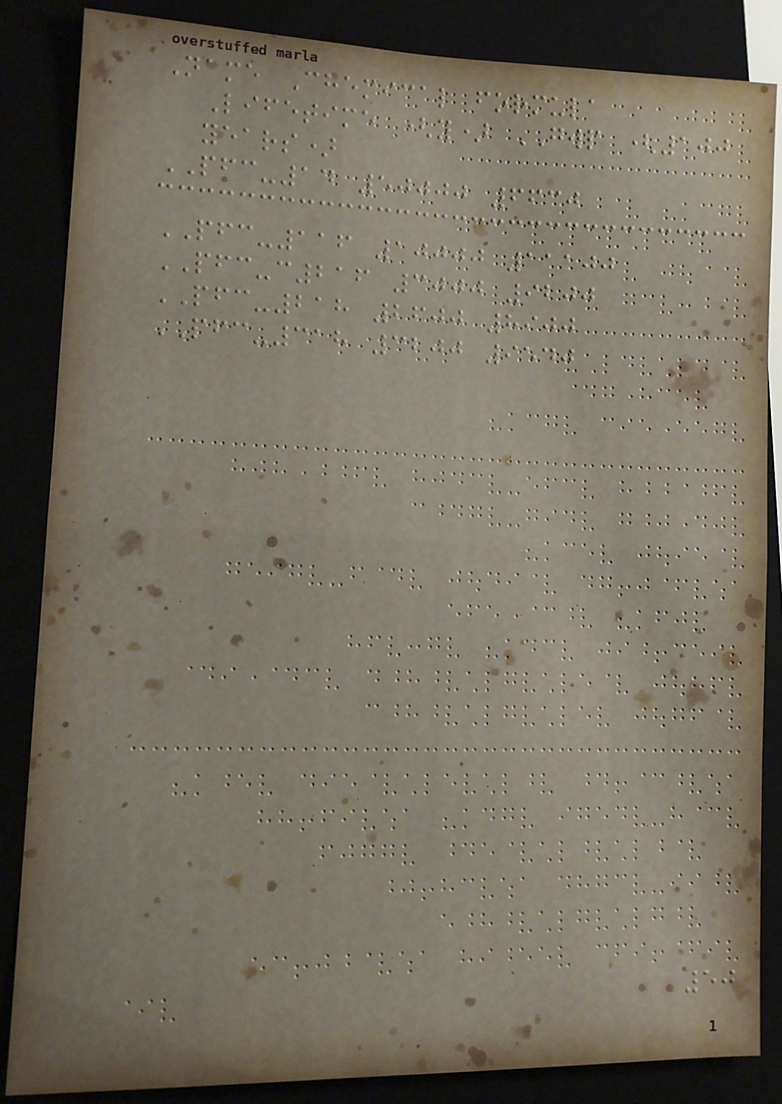Name Chemical formula
Lifetime (y) GWP (100
years)
PFC-14 50000 6630
PFC-116 10000 11100
PFC-c216 3000 9200
PFC-218 2600 8900
PFC-318 3200 9540
50
